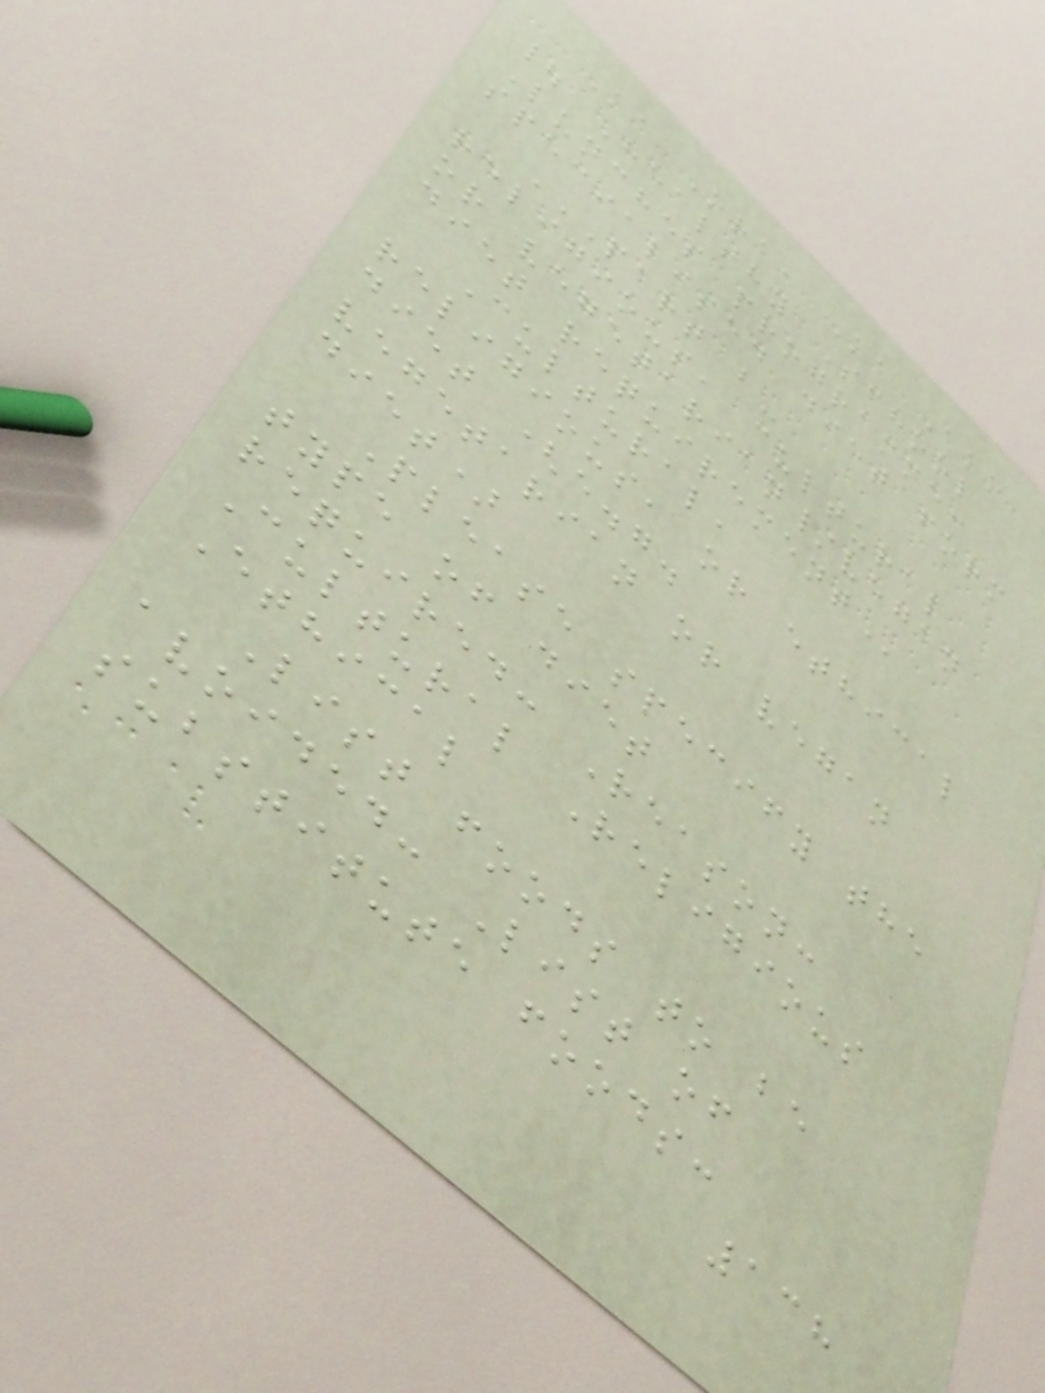Ka Ora, Ka Ako
| Healthy School
Lunches programme:
specialised diet form
PART B-
RELIGIOUS, CULTURAL
OR VEGETARIAN/VEGAN
DIET REQUIREMENT
Cultural,
religious, or ethical
diet (e.g.
vegetarian or vegan
diet)
Please specify the
type of diet
required: Reason:
Cultural Religious
Ethical
List foods to be
avoided: List of
substitute foods:
138
